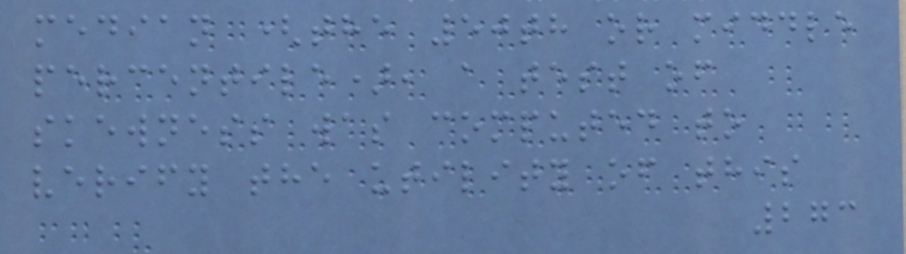median (the 50th or middle
percentile), a test of
skewness was computed to
verify the utility of this
273
